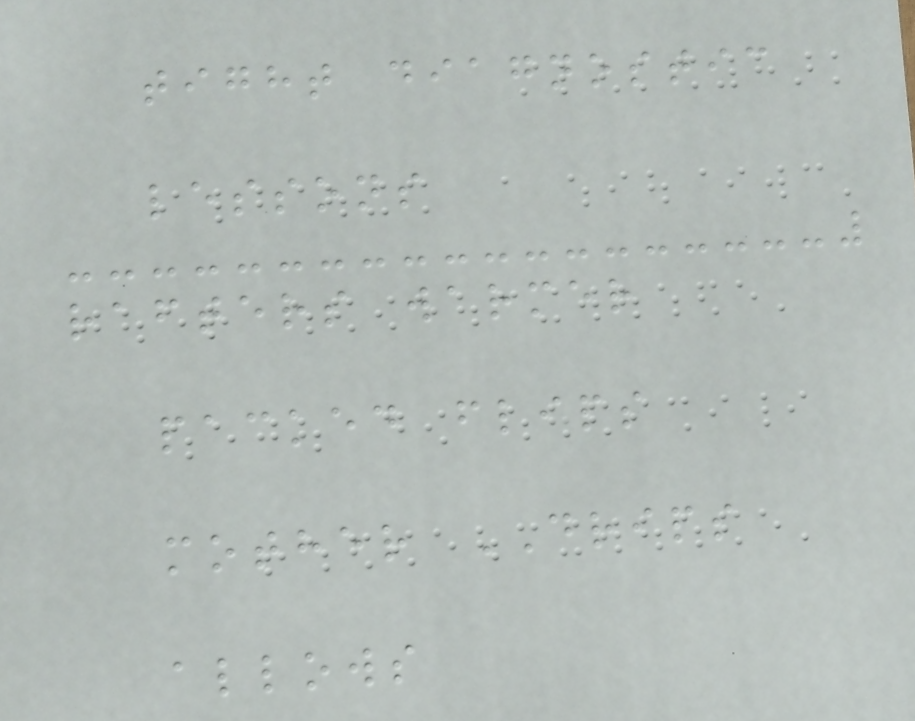tight diagnostic
lessons
rafters warmer
packed flips
mother DRIPS
allows
